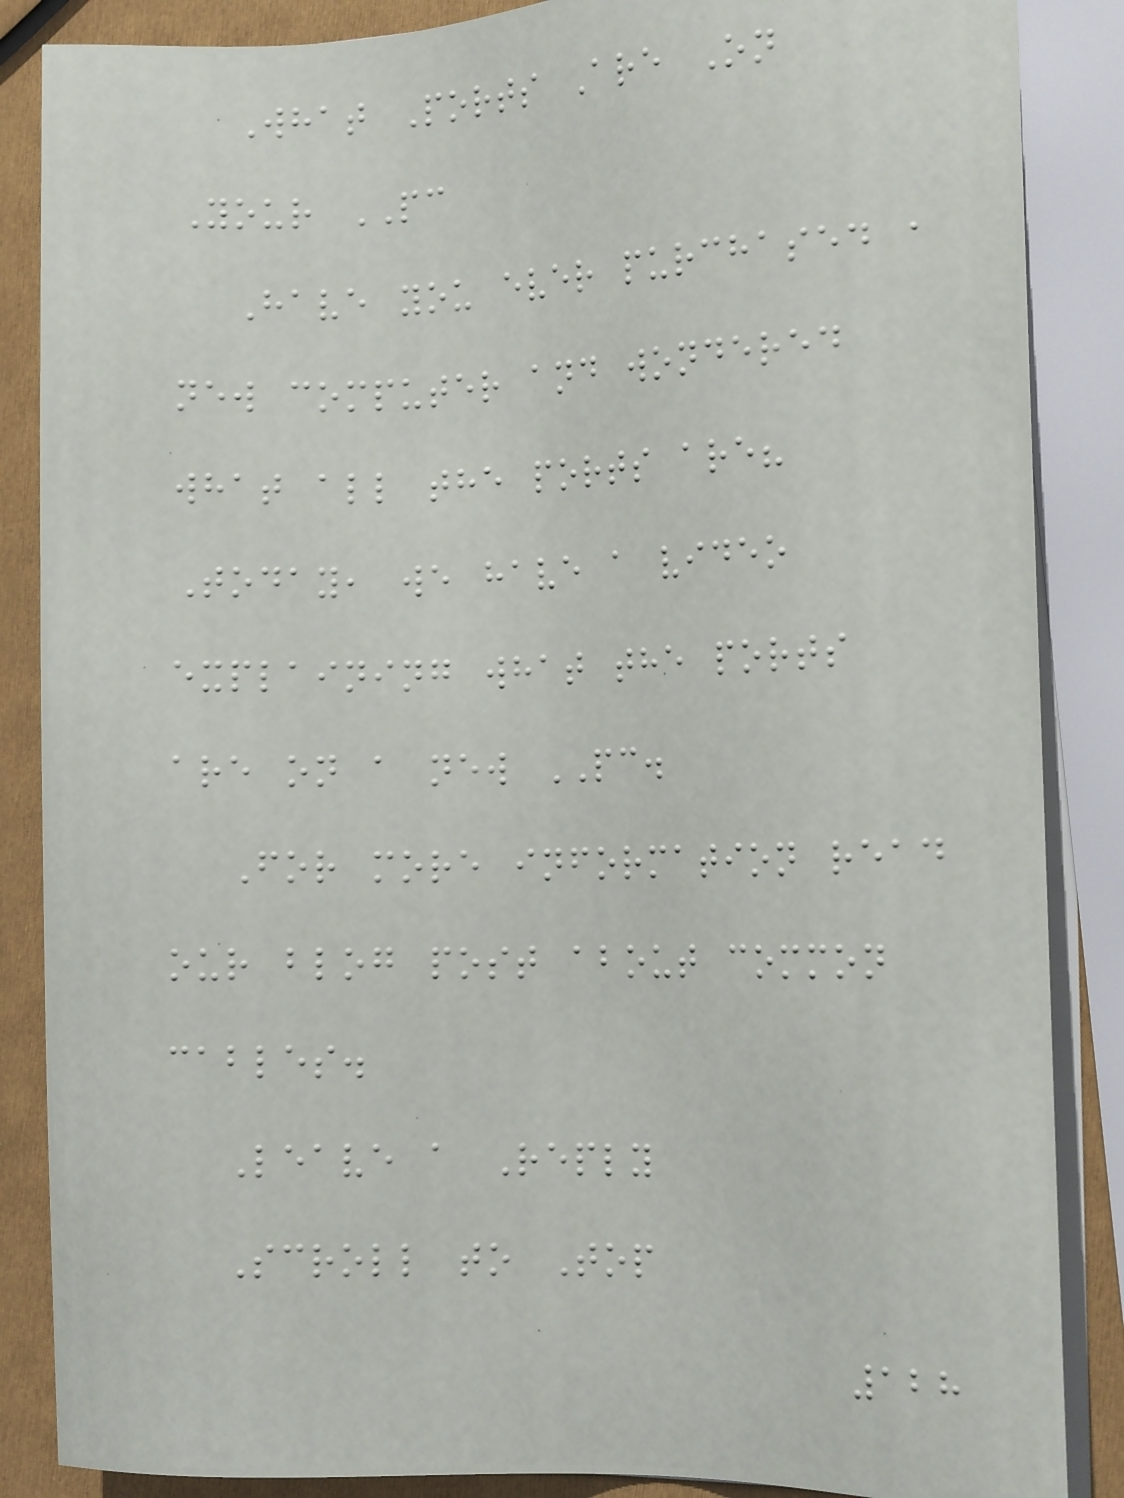What Ports Are On
Your PC
Have you ever purchased a
new computer and wondered
what all the ports are?
Today, we have a video
explaining what the ports
are on a new PC.
For more information read
our blog post about common
cables.
Leave a Reply
Scroll to Top
128
